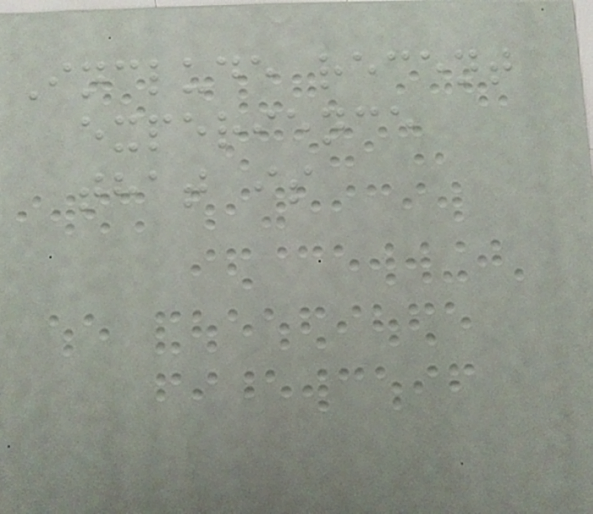Include recent
experience
that is
